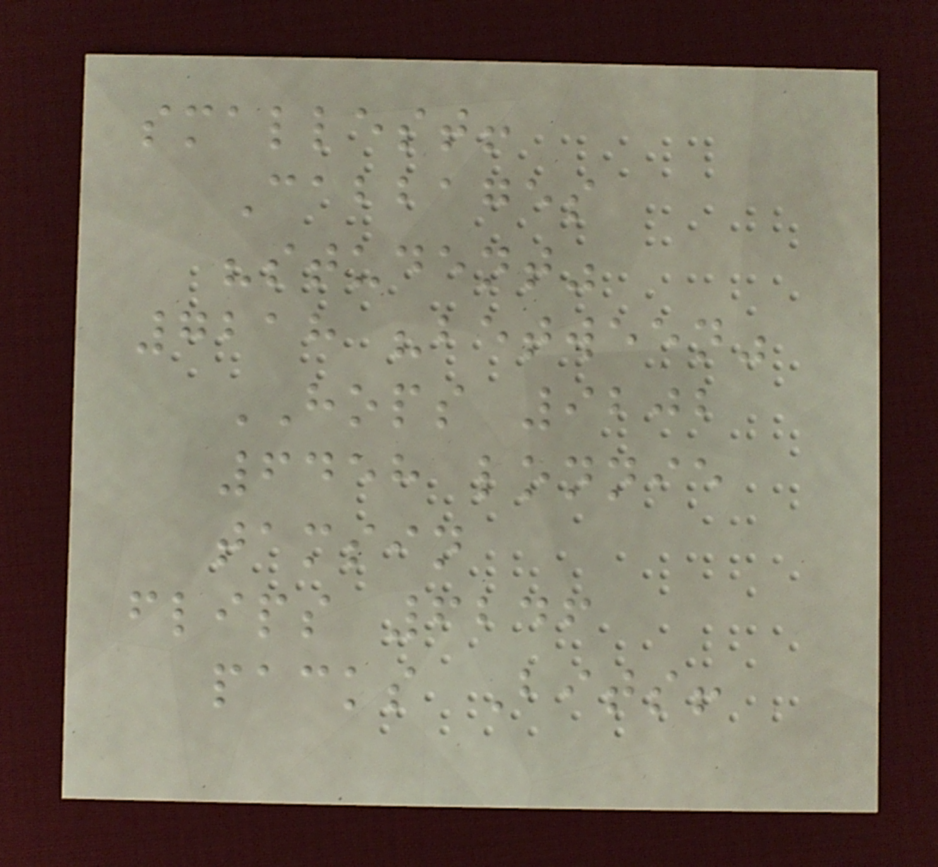smallest!
Cabbages
"student"
7218 "between"
HOPS 9202
6458 lonnie
tamsin
flips 6246
packs Bits!
